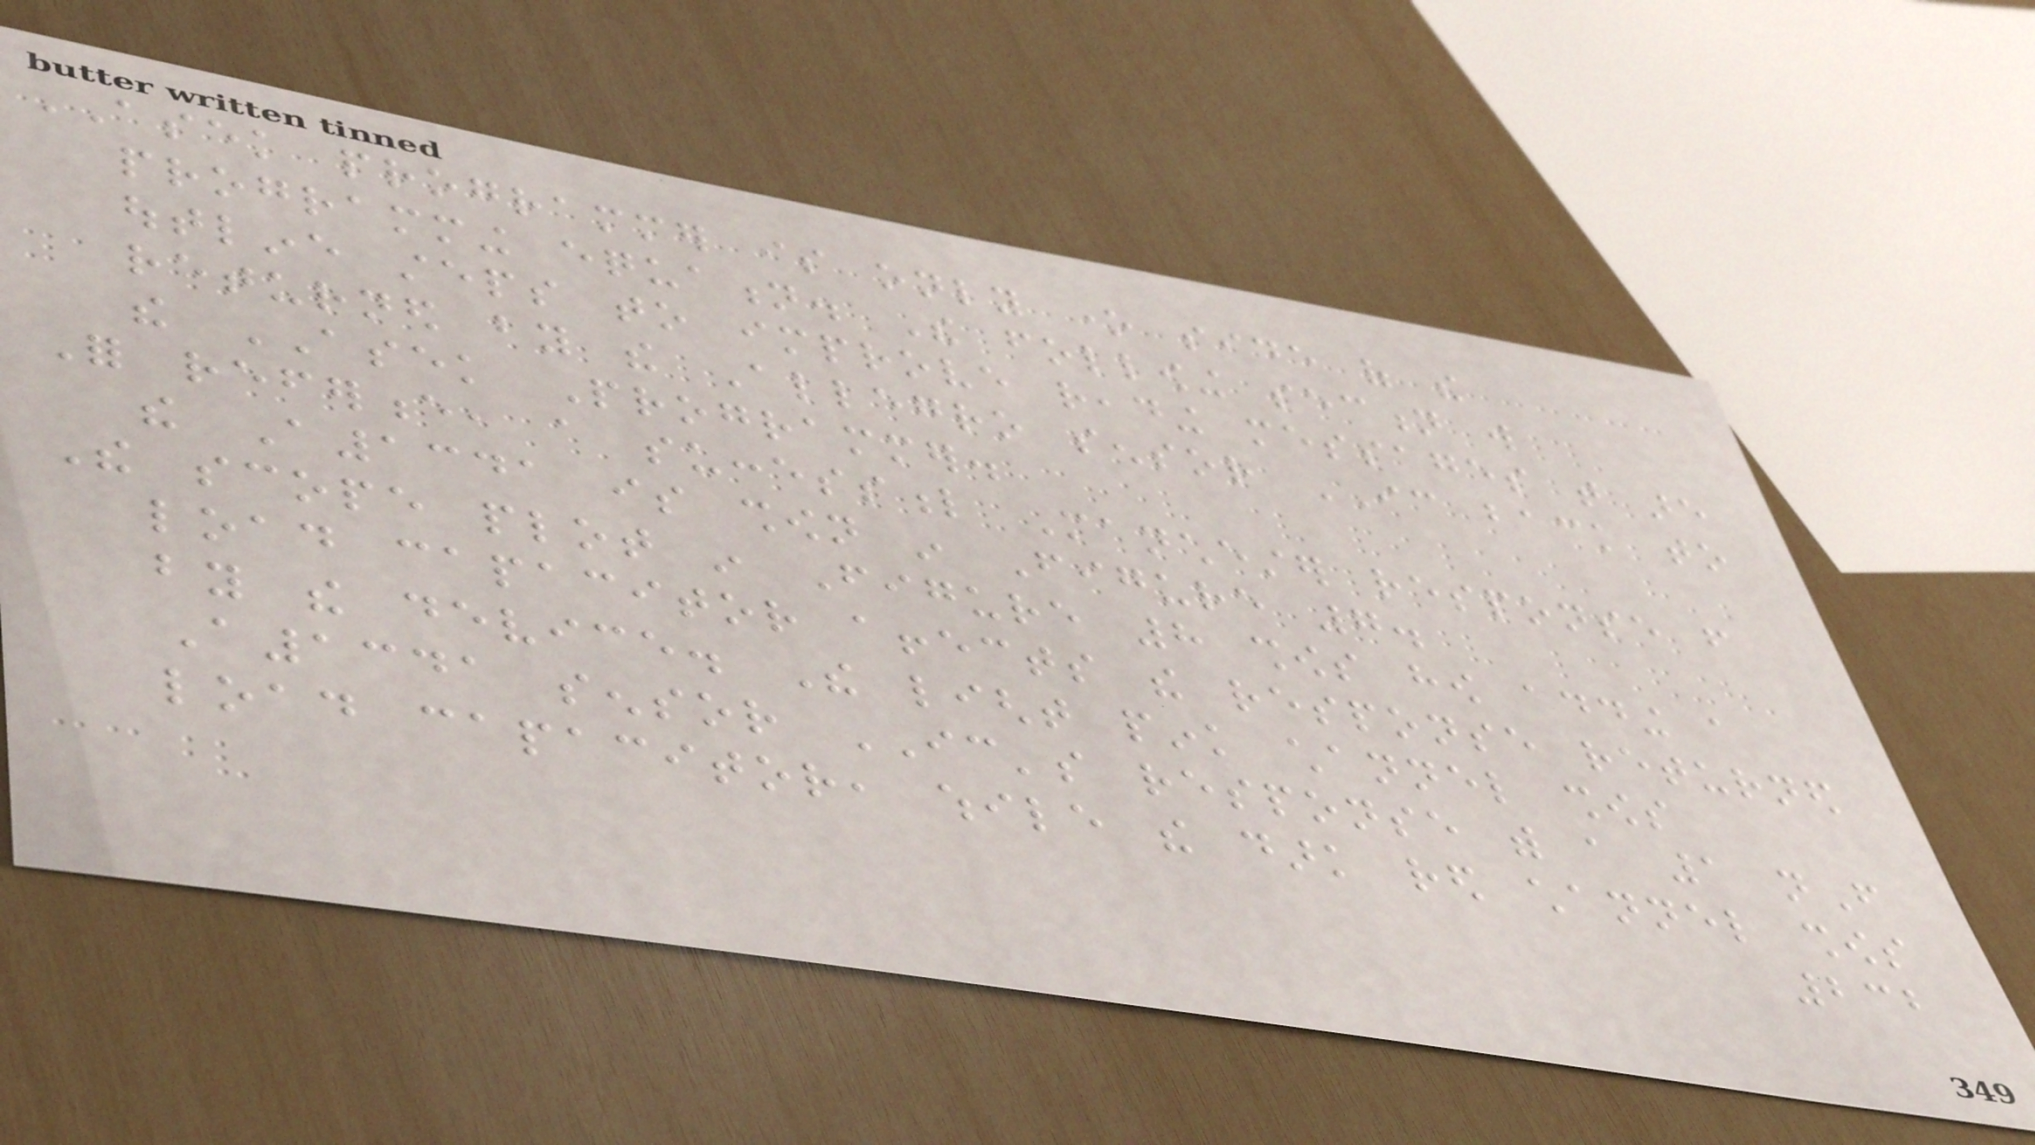ASEK programmer is only one side of the
programming equation. The following section will
outline steps to improve reading messages that are
returned by the Allegro sensor IC back to
the ASEK Programmer.
For reference, a successful Manchester response from
the A1341 is shown in Figure 7.
The scope plot in Figure 8 shows how adding a
load capacitor affects the response returned
by the device. The light pink channel shows
A1341 sensor IC's response with a 1 nF
load capacitor, while the dark red channel shows
232
